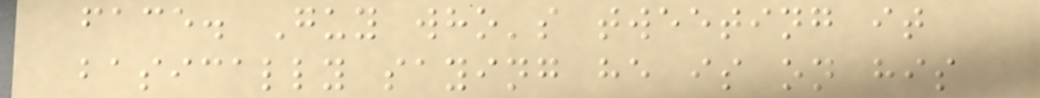face. Guy who's tweeting it
basically saying he is on his
